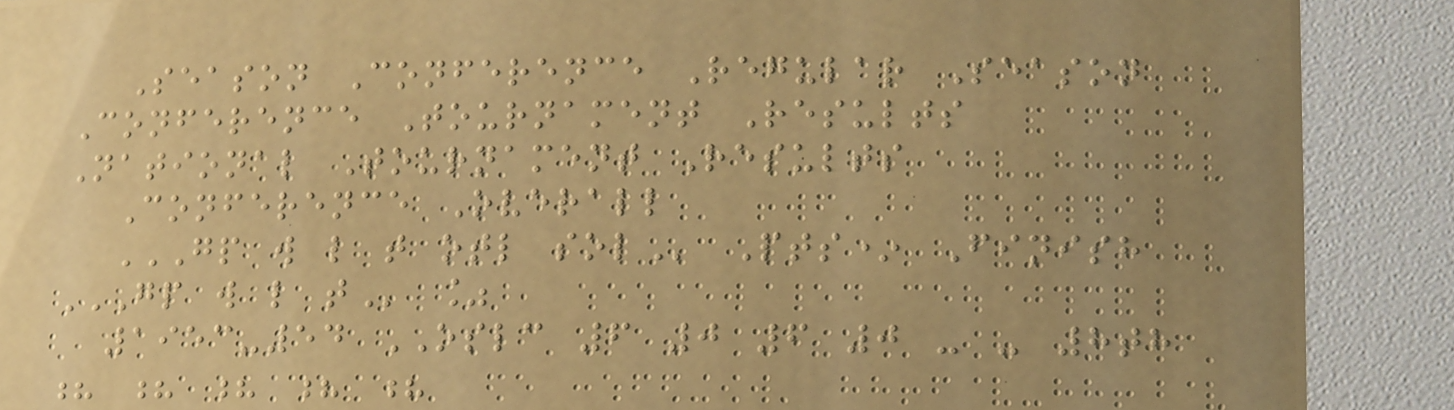Season Conference Regular Season
Conference Tournament Results
National Tournament Results
Conference Overall
GP W L T OTL SOL Pts* Finish
GP W L T %
1953-54 OSLC 6 0 6 0 - - 8th
? ? ? ? ?
